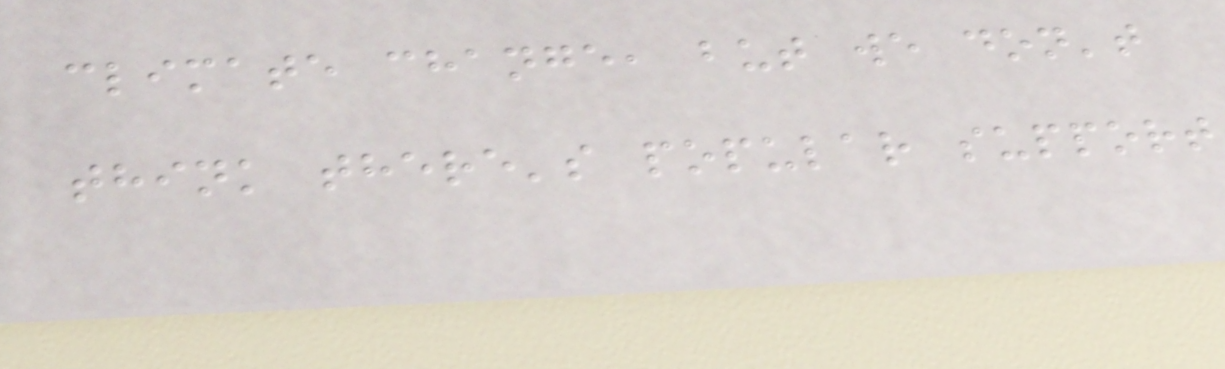climate change, but we don't
think there's popular support
